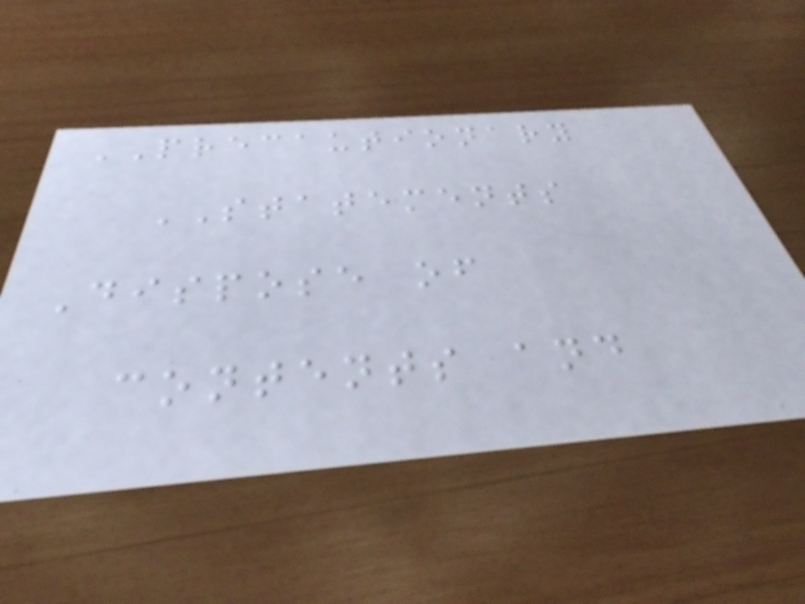PRECAUTIONARY
STATEMENTS
Dispose of
contents and
